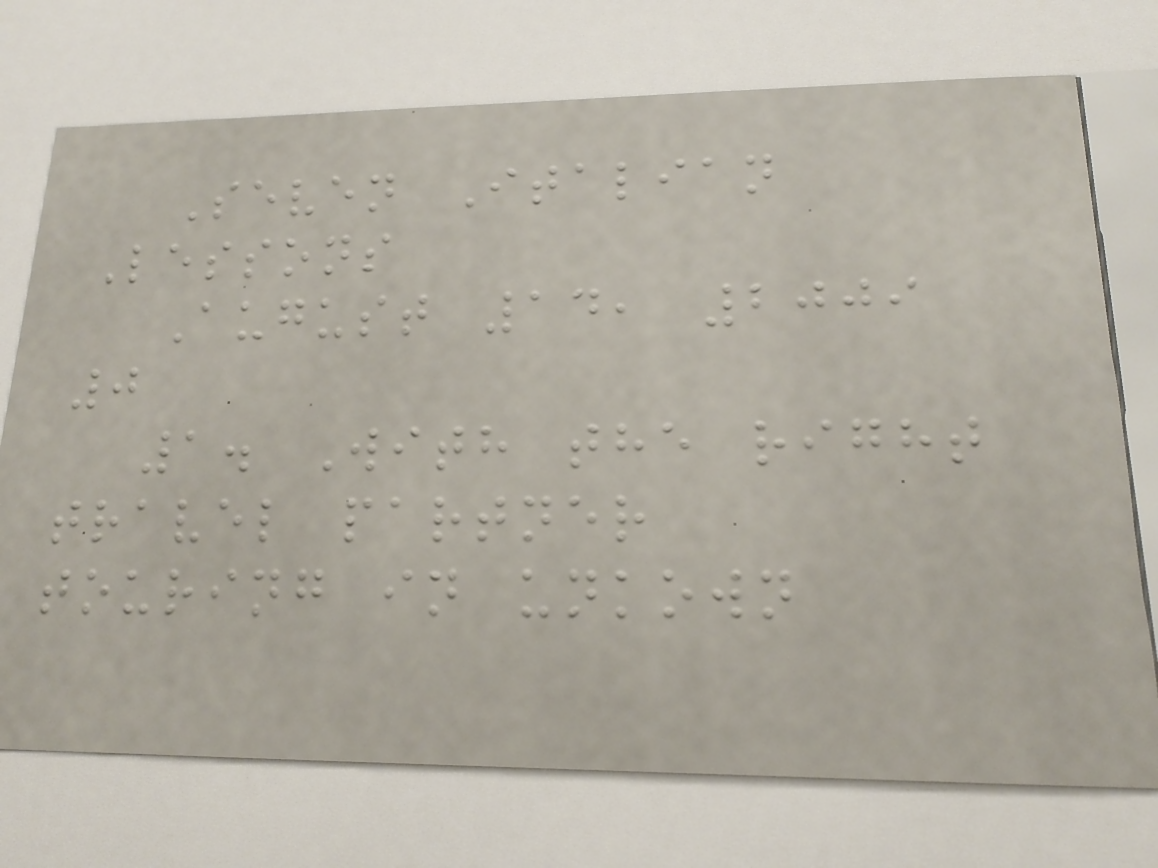Seven Italian
Lessons
August 14, 2009
0
1. With the right
travel partner
touring in unkown
